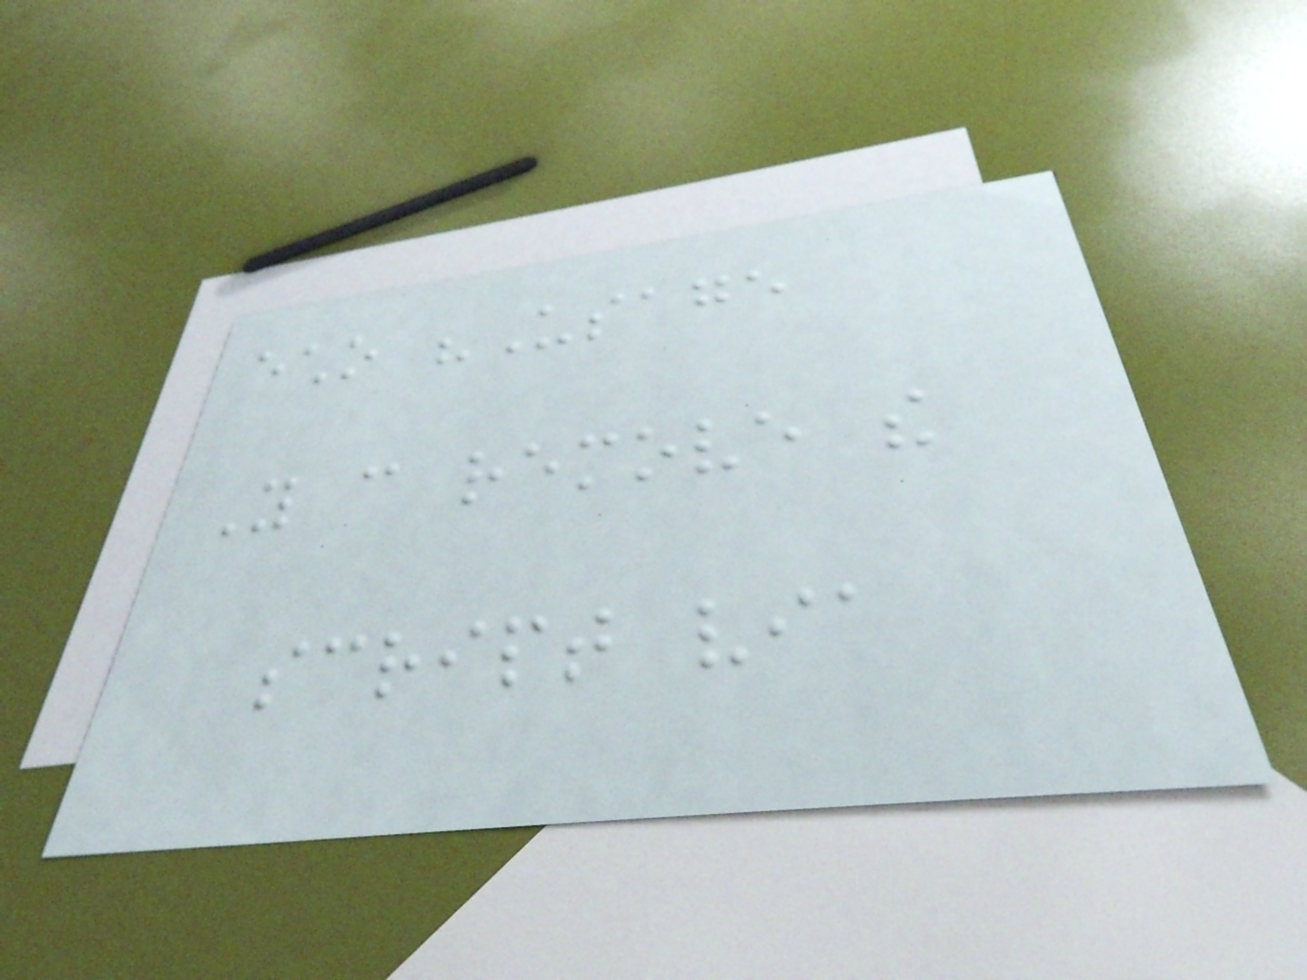echo "Usage
You can remove the
script via
